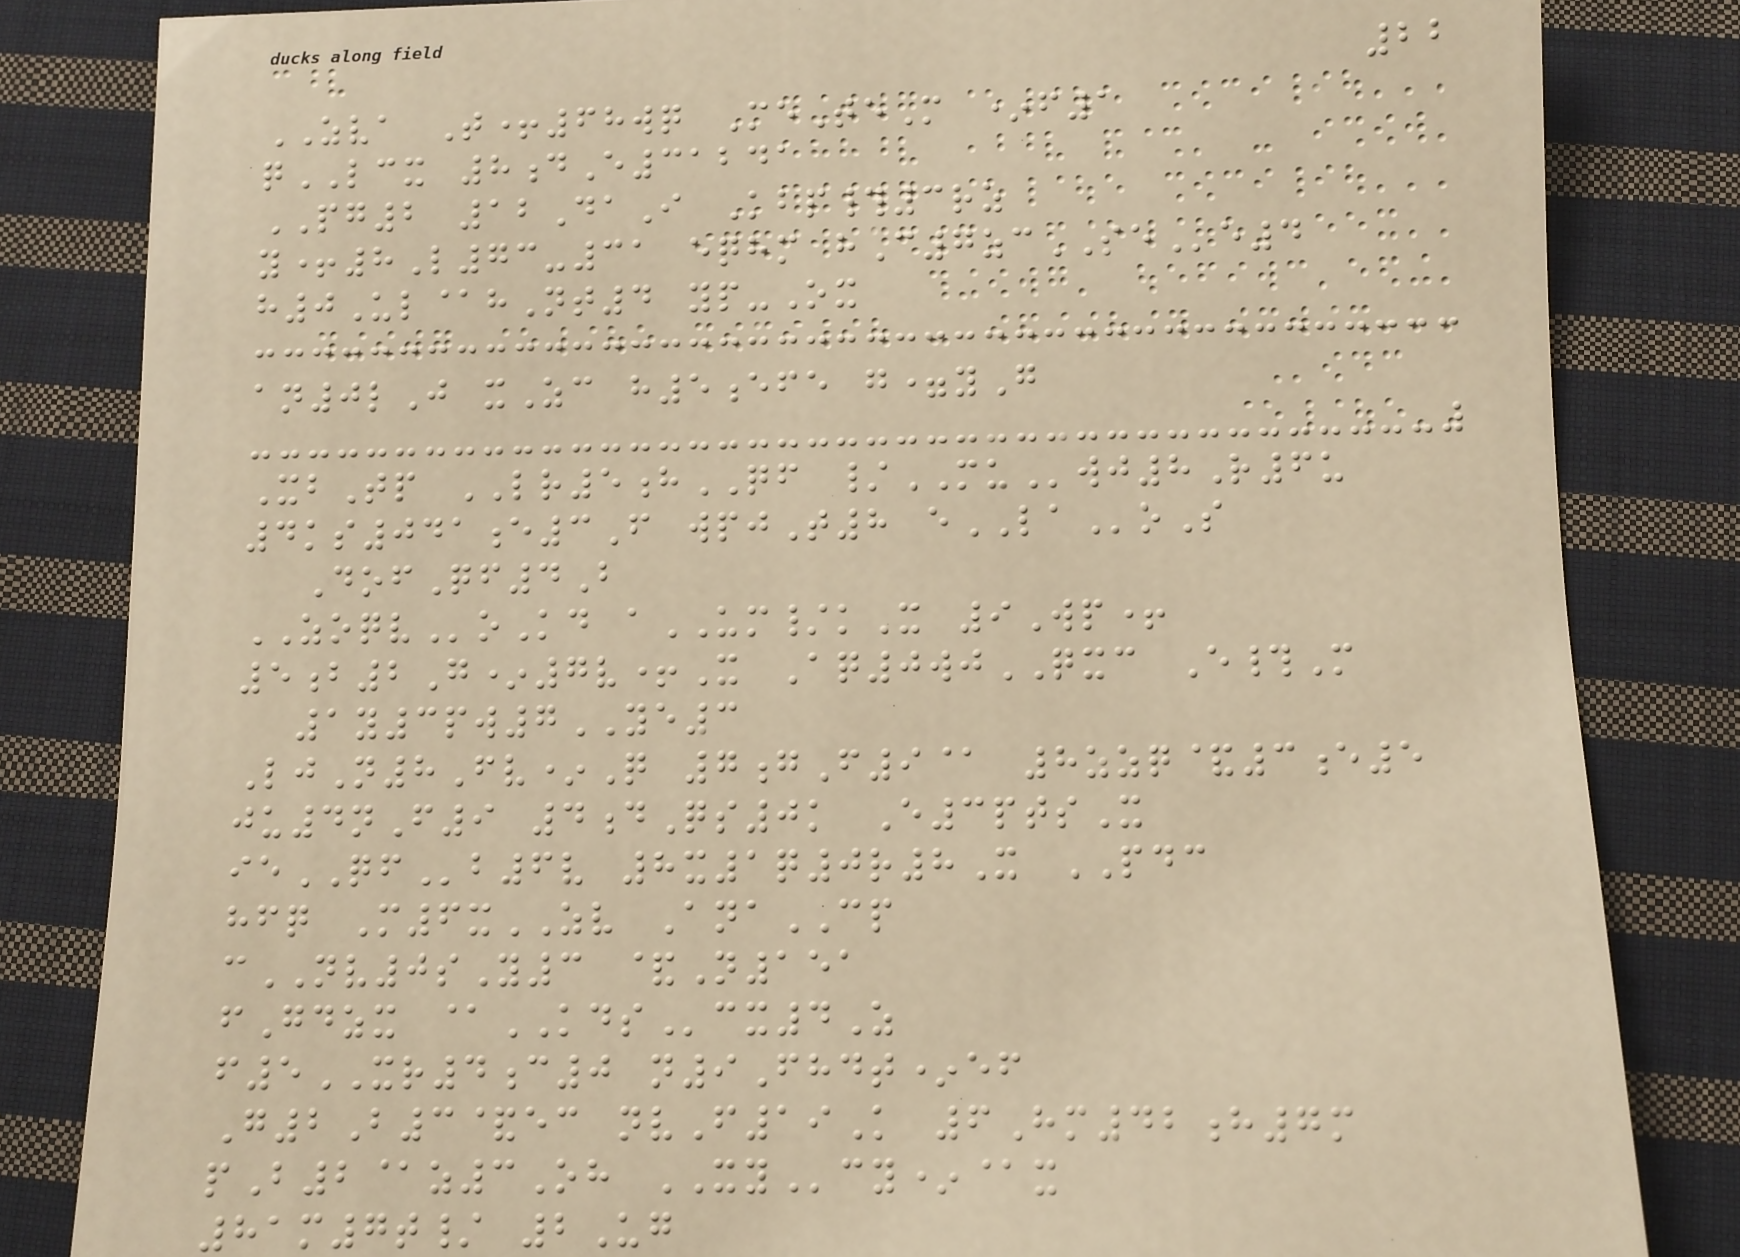22
ZVA T+68wq MeTeM *f1
qLCX 8dE31241
PG2 12DaI Kbp#3rz
y+8L73-31 eqhm hC7zcSEe4
h0Ul@hNt4 yp-Ox
an0lJ xZc h5efe g=yG
XbTp LR5hQF /MUwj8R6u
4ks041e3F wpjT8 eLAoS
DofQf4B
ZOQVoKd aUM/kX 9Wp+
5b2G*7v+X Aq0wjQXC E#M
1y3pw7YE3
LjN8Fv*Q 7gF9@ 8zzq&3e5
ju4nF9 4dQs0k E3ptsX
ieQFb6v 8x1q0r8X PDC
hfq M6xZV AnaCP
cNV0sY3 &N151
fGdzx @KDScx4Z
f5XR4c0 n9Fhdt*ef
G2B3&ec nvF19K 6Hm42h7m
pB2@z3Oh XYcy*@x
81m7t/ 2Ug
